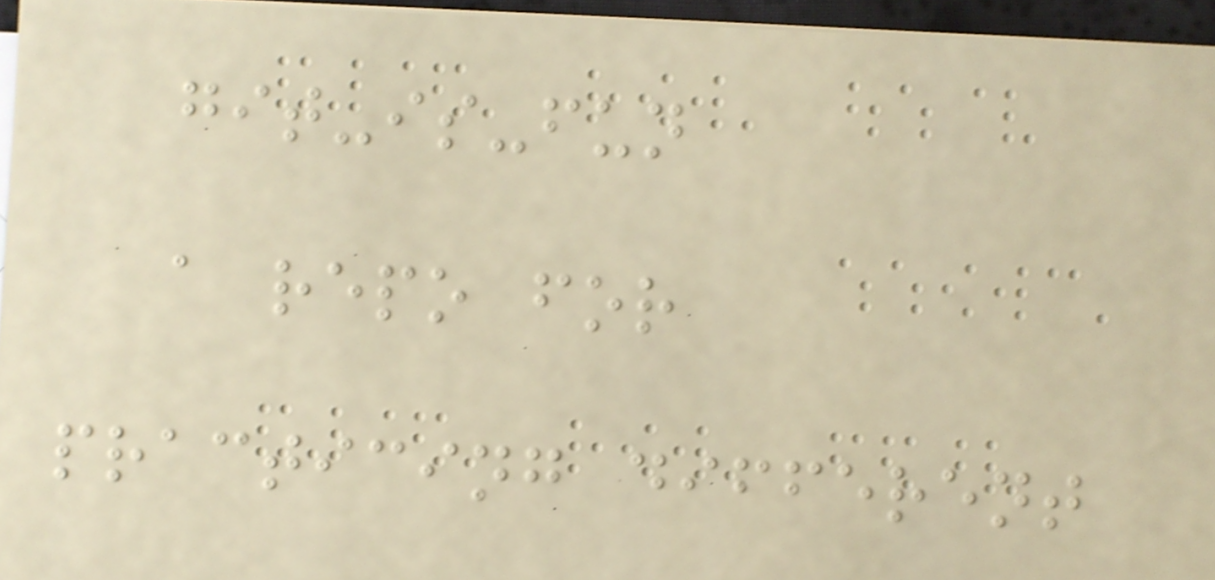git-is-fun
a repo for
practicing different
